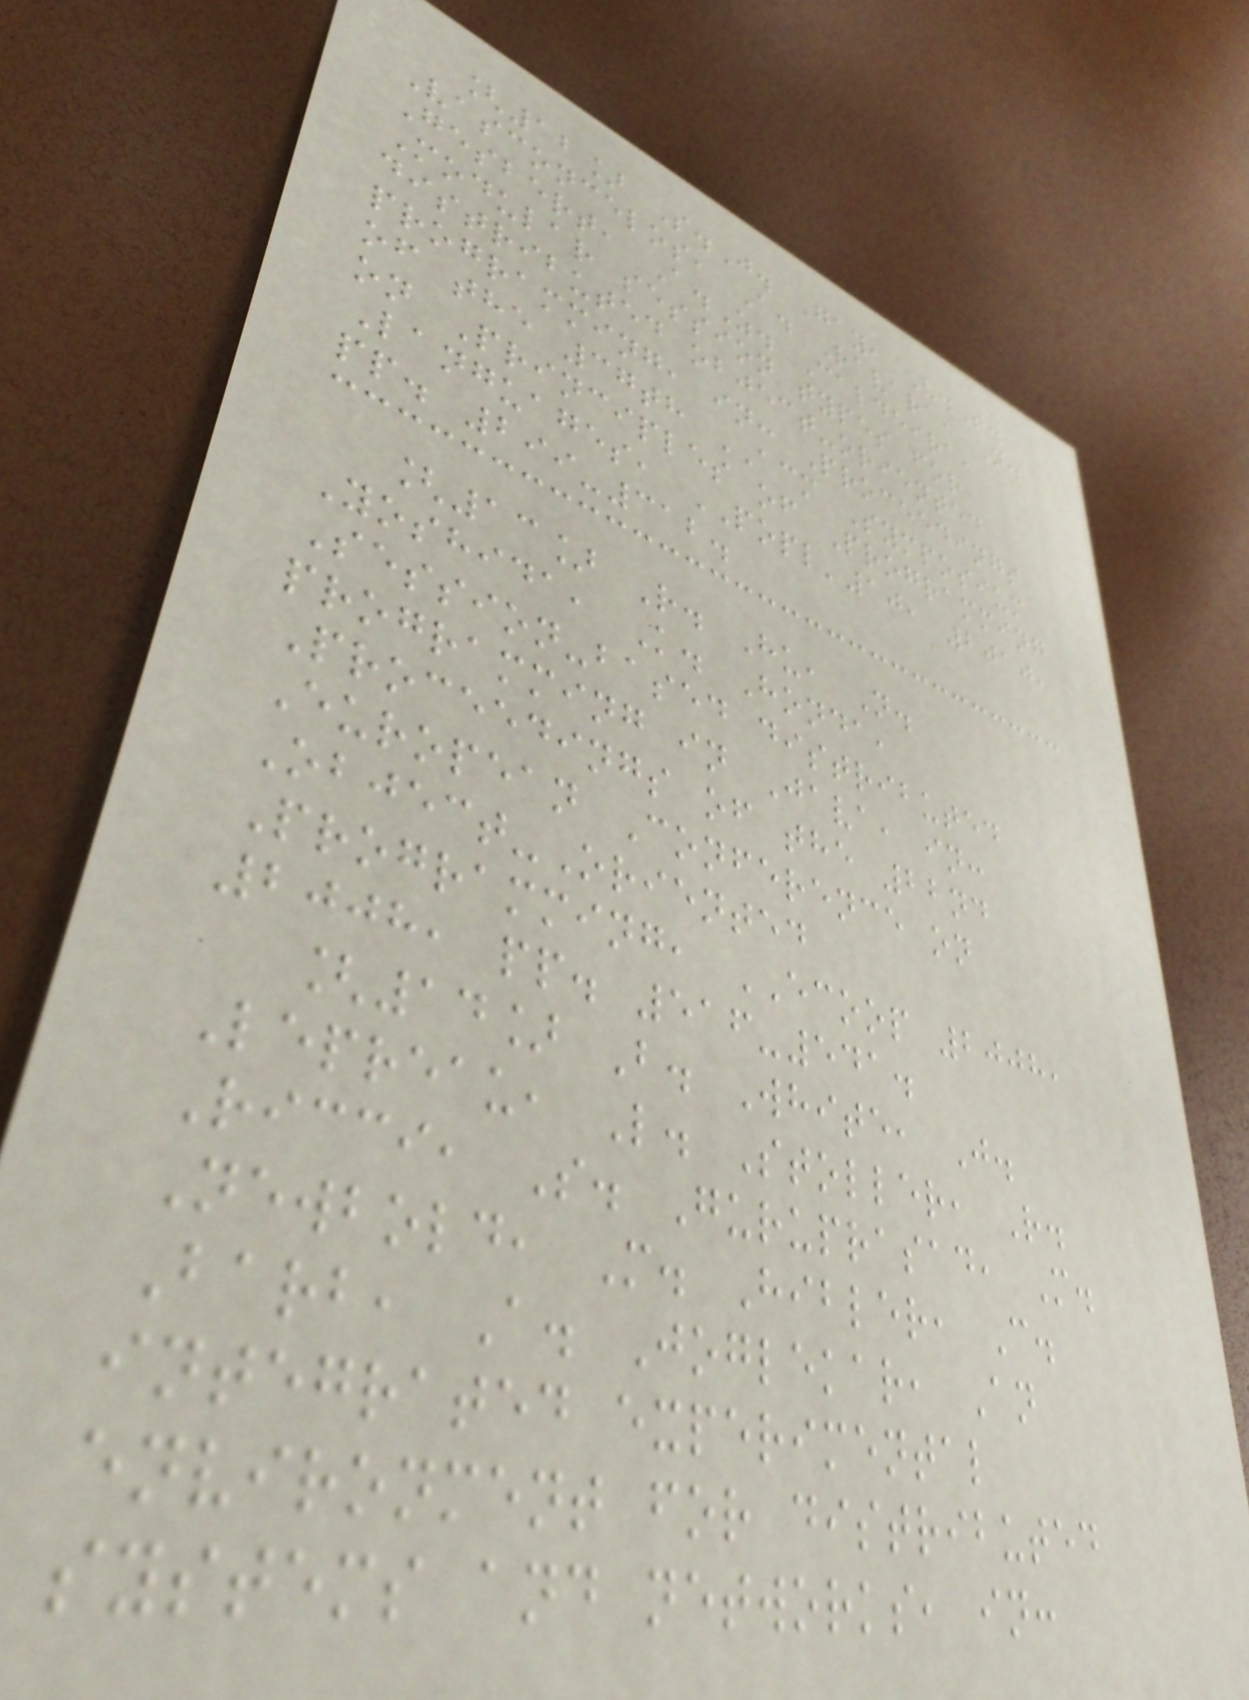[12] S.J. Gay, V.T.
Vasconcelos, A. Ravara, N.
Gesbert, A.Z. Caldeira,
Modular session types for
distributed object-oriented
programming, in: Proceedings
of the 37th ACM Symposium
on Principles of Programming
Languages, POPL'10, 2010,
pp. 299-312.
[13] R. Hu, N.
Yoshida, K. Honda,
Session-based distributed
programming in Java, in:
Proceedings of the 22nd
European Conference on
Object-Oriented
Programming, ECOOP 2008,
2008, pp. 516-541.
[14] B. White, J.
Lepreau, L. Stoller, R.
Ricci, S. Guruprasad, M.
Newbold, M. Hibler, C.
Barb, A. Joglekar, An
integrated experimental
environment for distributed
systems and networks, in:
